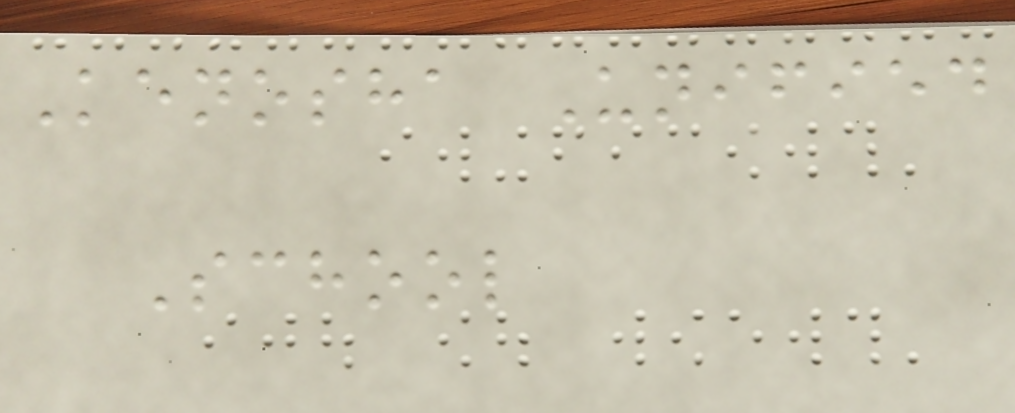Kenosha Unified
School
